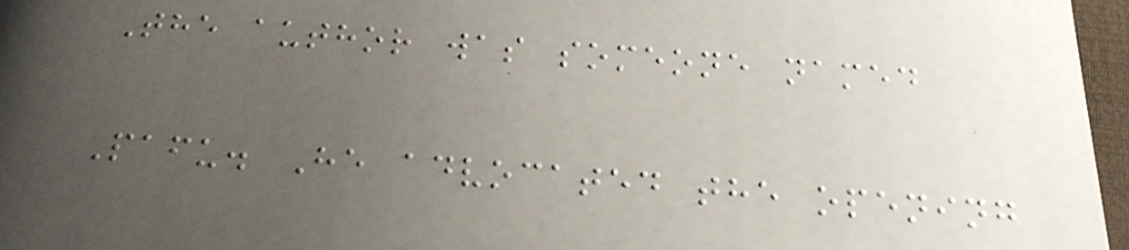The author was someone named
Pafu. He advocated the opening
